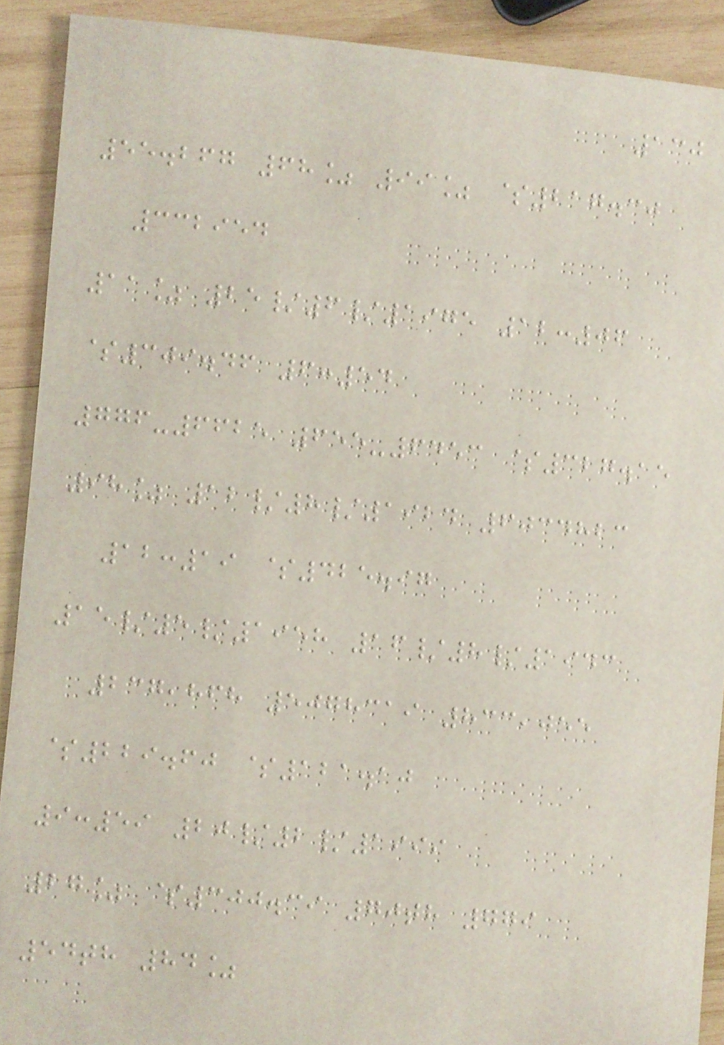130
55.267 68% 99% $217.30
332954
11% 25/6/1975 12:06
$309.46 6:54
776-6625 655-6453 $327.15
98% 12/8/1924 6034823
12:19 $425.97
15/5/1958 16/8/1943
237,868 5078319 833,055
$229.60 $121.10
9:59 20/2/1999
27% $300.39 70th 779
54th 84%
